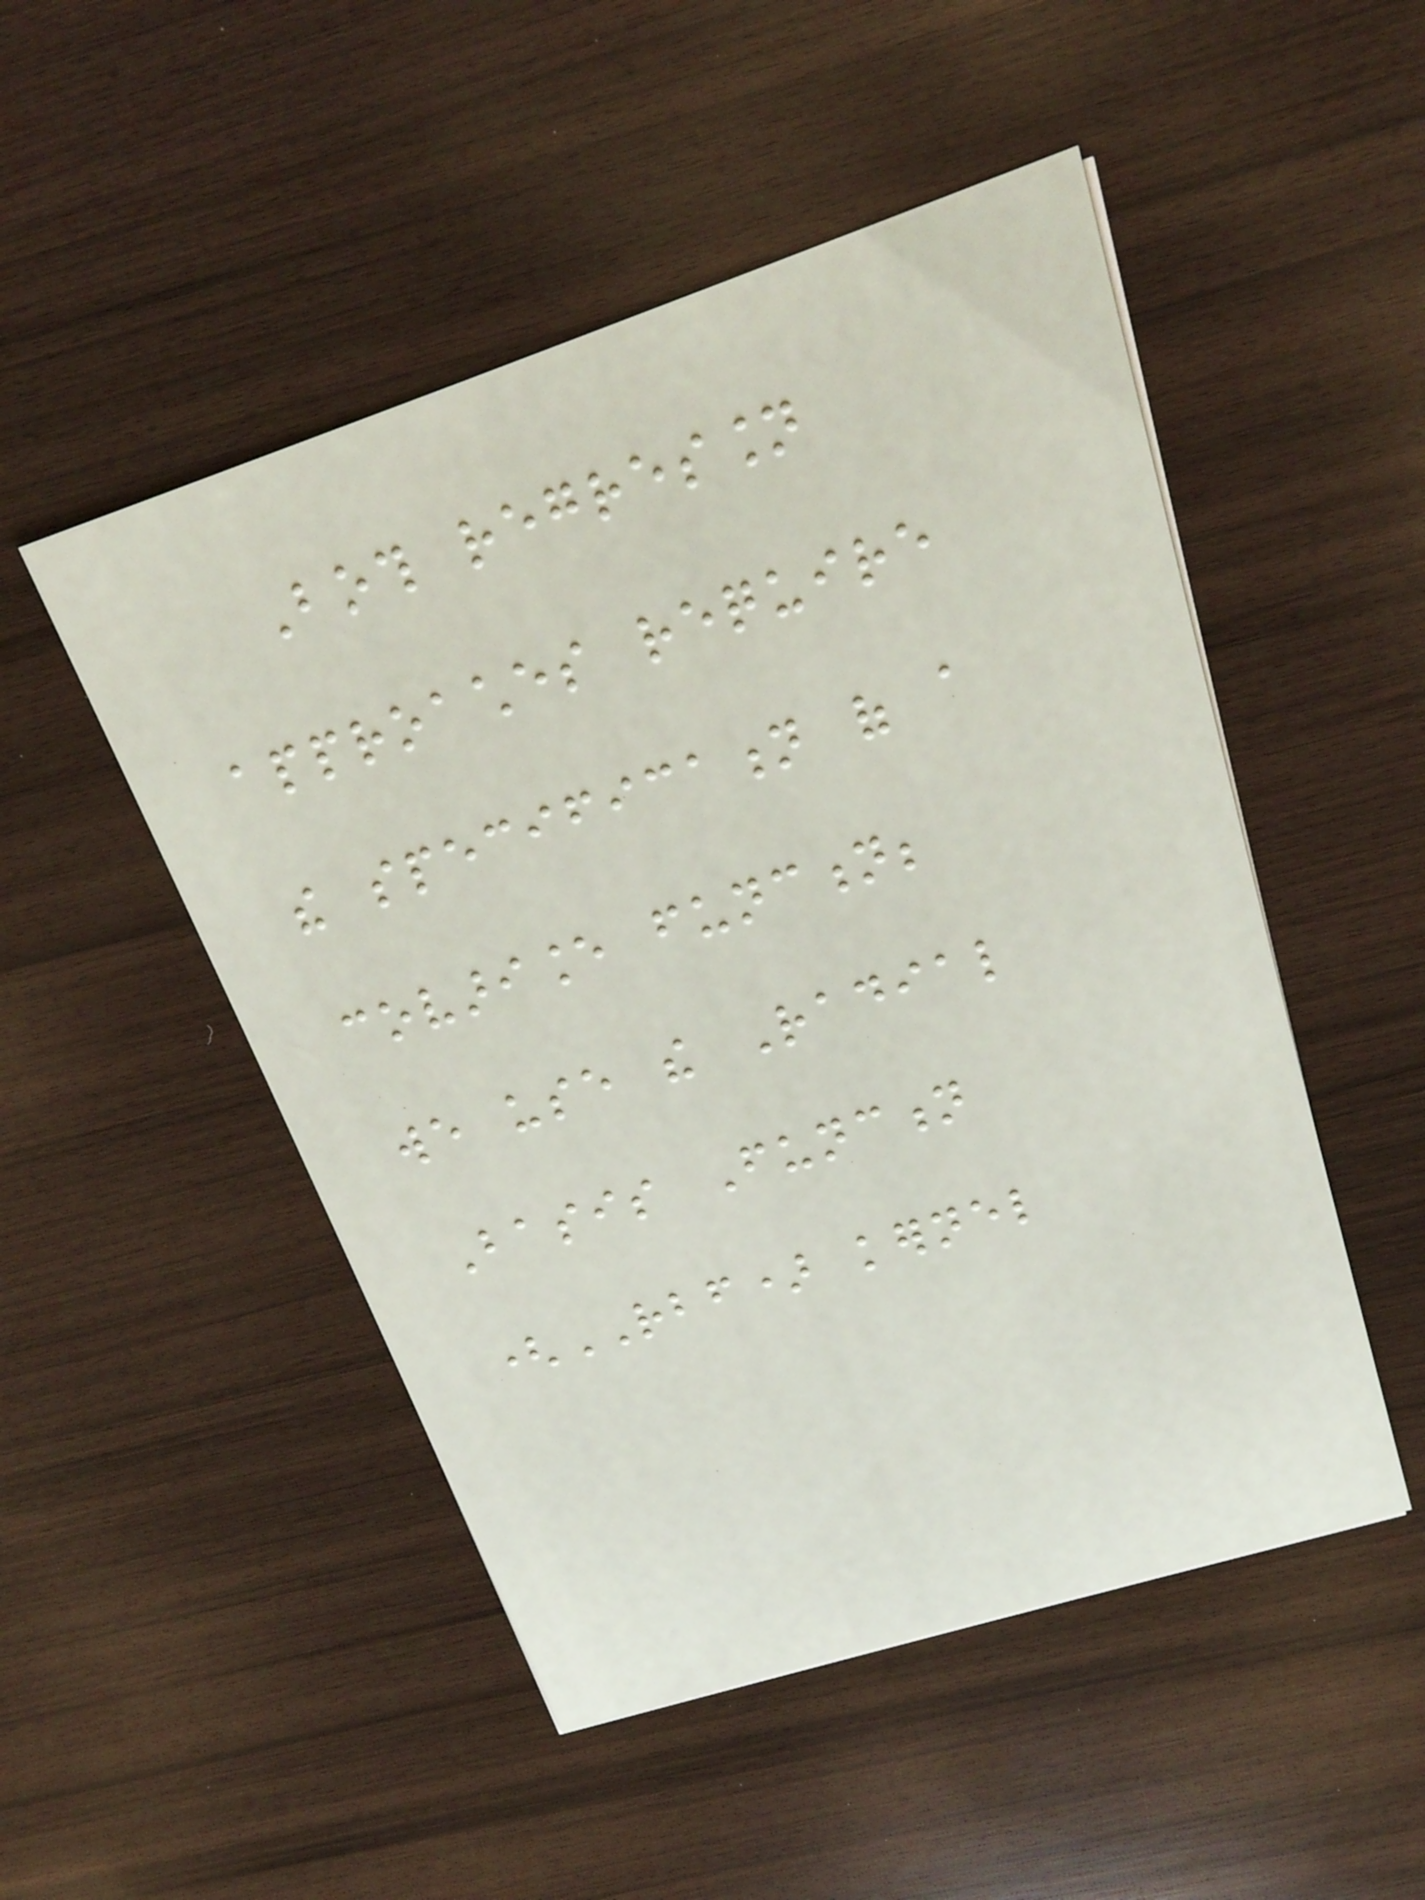Both regression
approaches require
the specification of a
covariance function;
we use the Radial
Basis Function
(RBF) kernel
